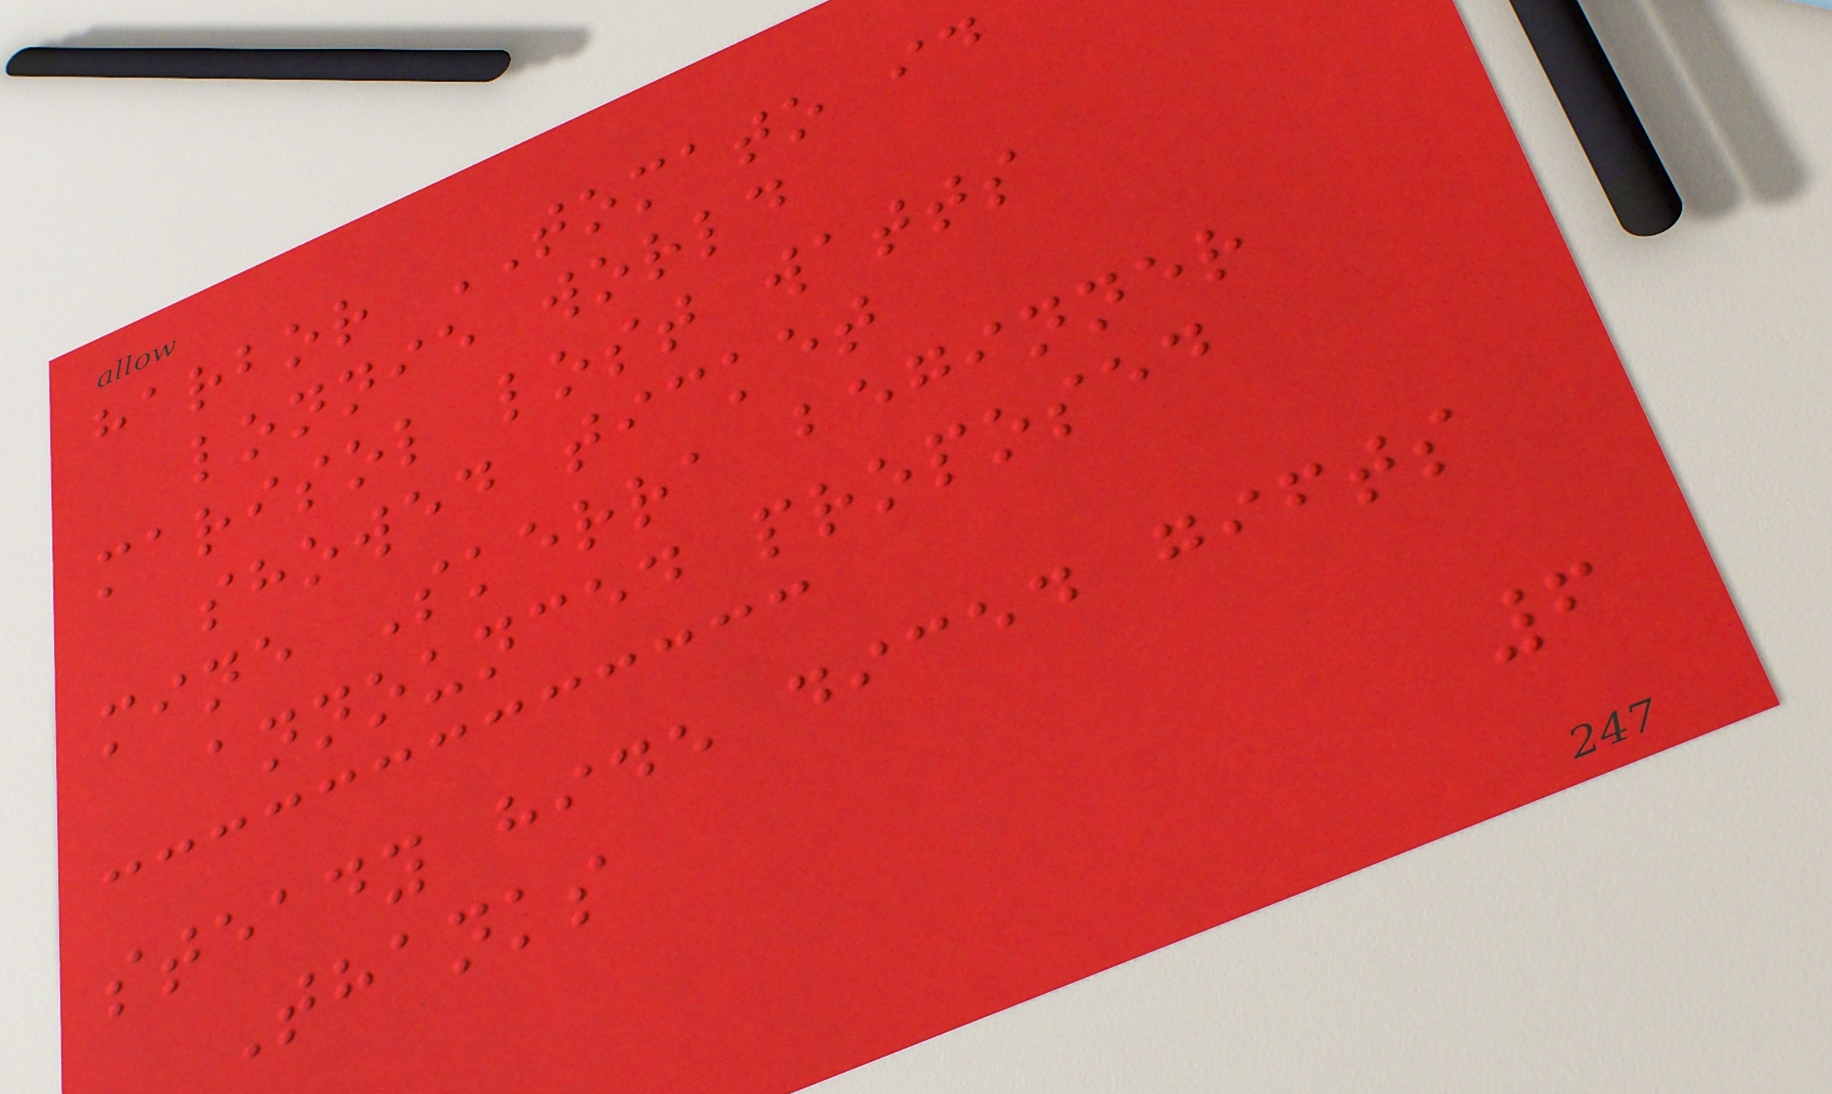harbor TOMATO id
lonnie world
marisol lost watts
showed ticket
mine Skerra beginner
announced proposed
steady hide diced gifts
Thanks
6
